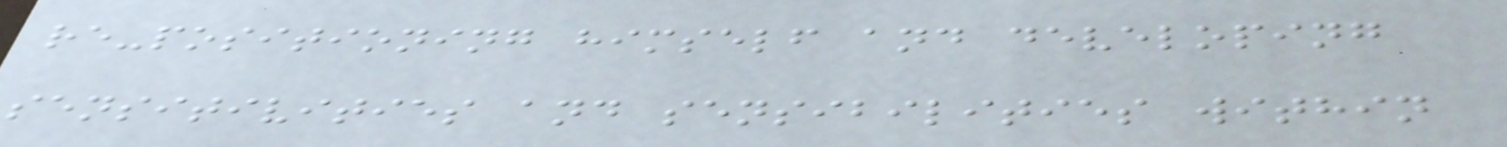re-positioning himself and developing
sensitivities and sensibilities within
